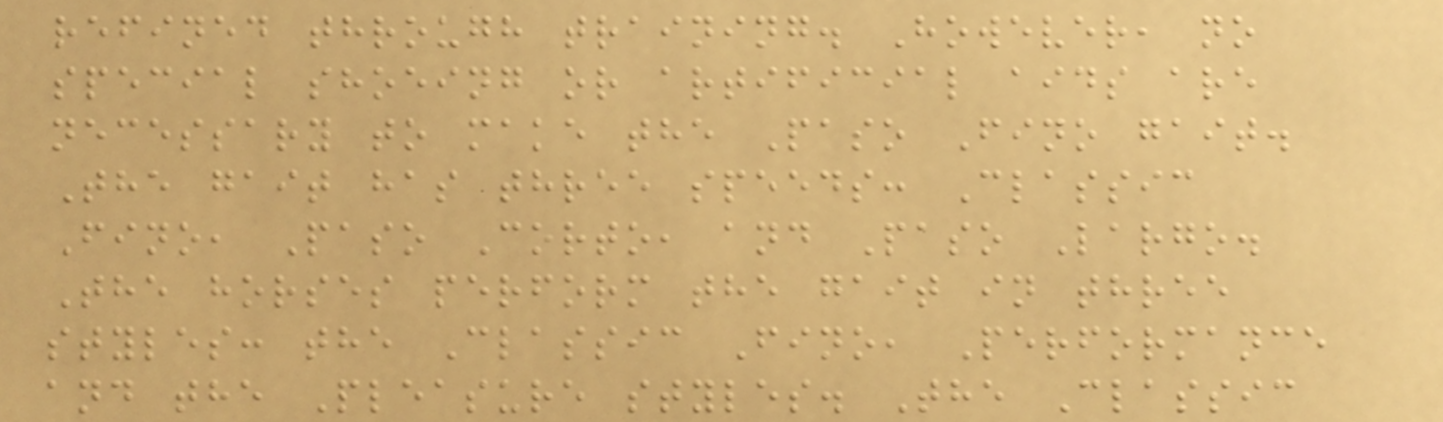refined through training. However, no
special shoeing or artificial aids are
necessary to make the Paso Fino gait.
The gait has three speeds: Classic
Fino, Paso Corto, and Paso Largo.
The horses perform the gait in three
styles: the Classic Fino, Performance
and the Pleasure styles. The Classic
